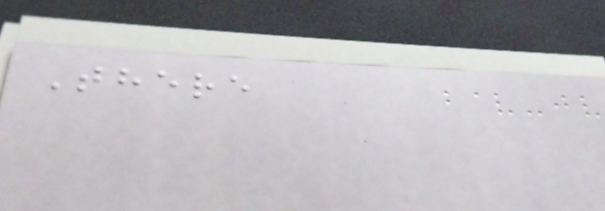There
